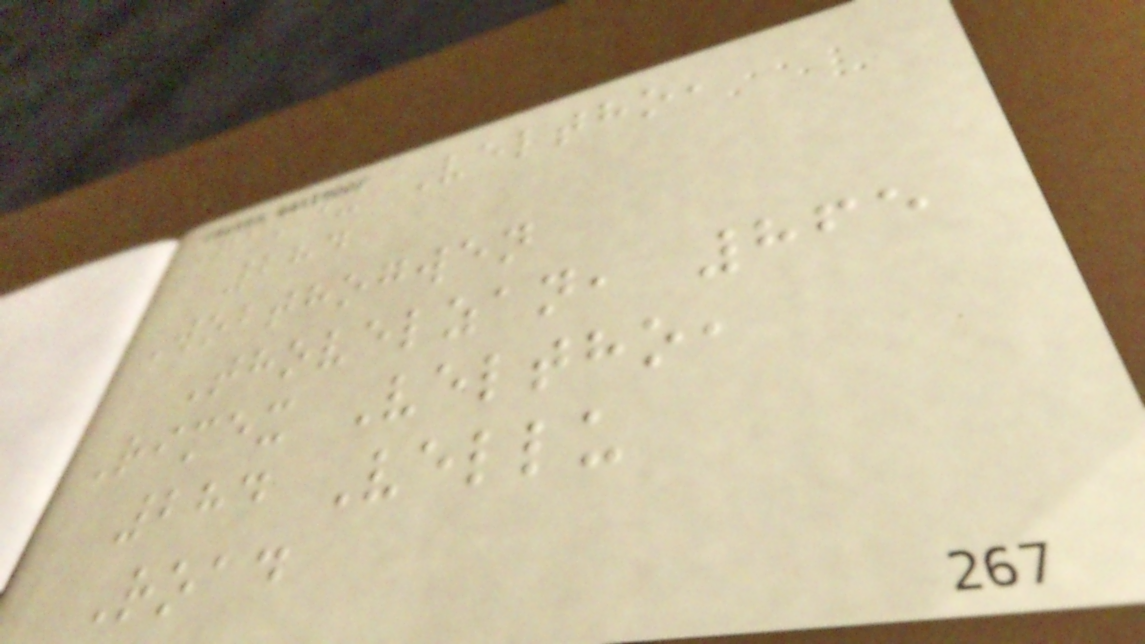Rimex Veltho,
284
Wobthogwen
Thovelzan, 865
Rimex Veltho,
284 Vellu
Road
